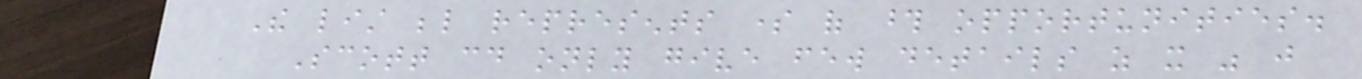The list below represents some of those opportunities.
Scott could only give few details as it was just
